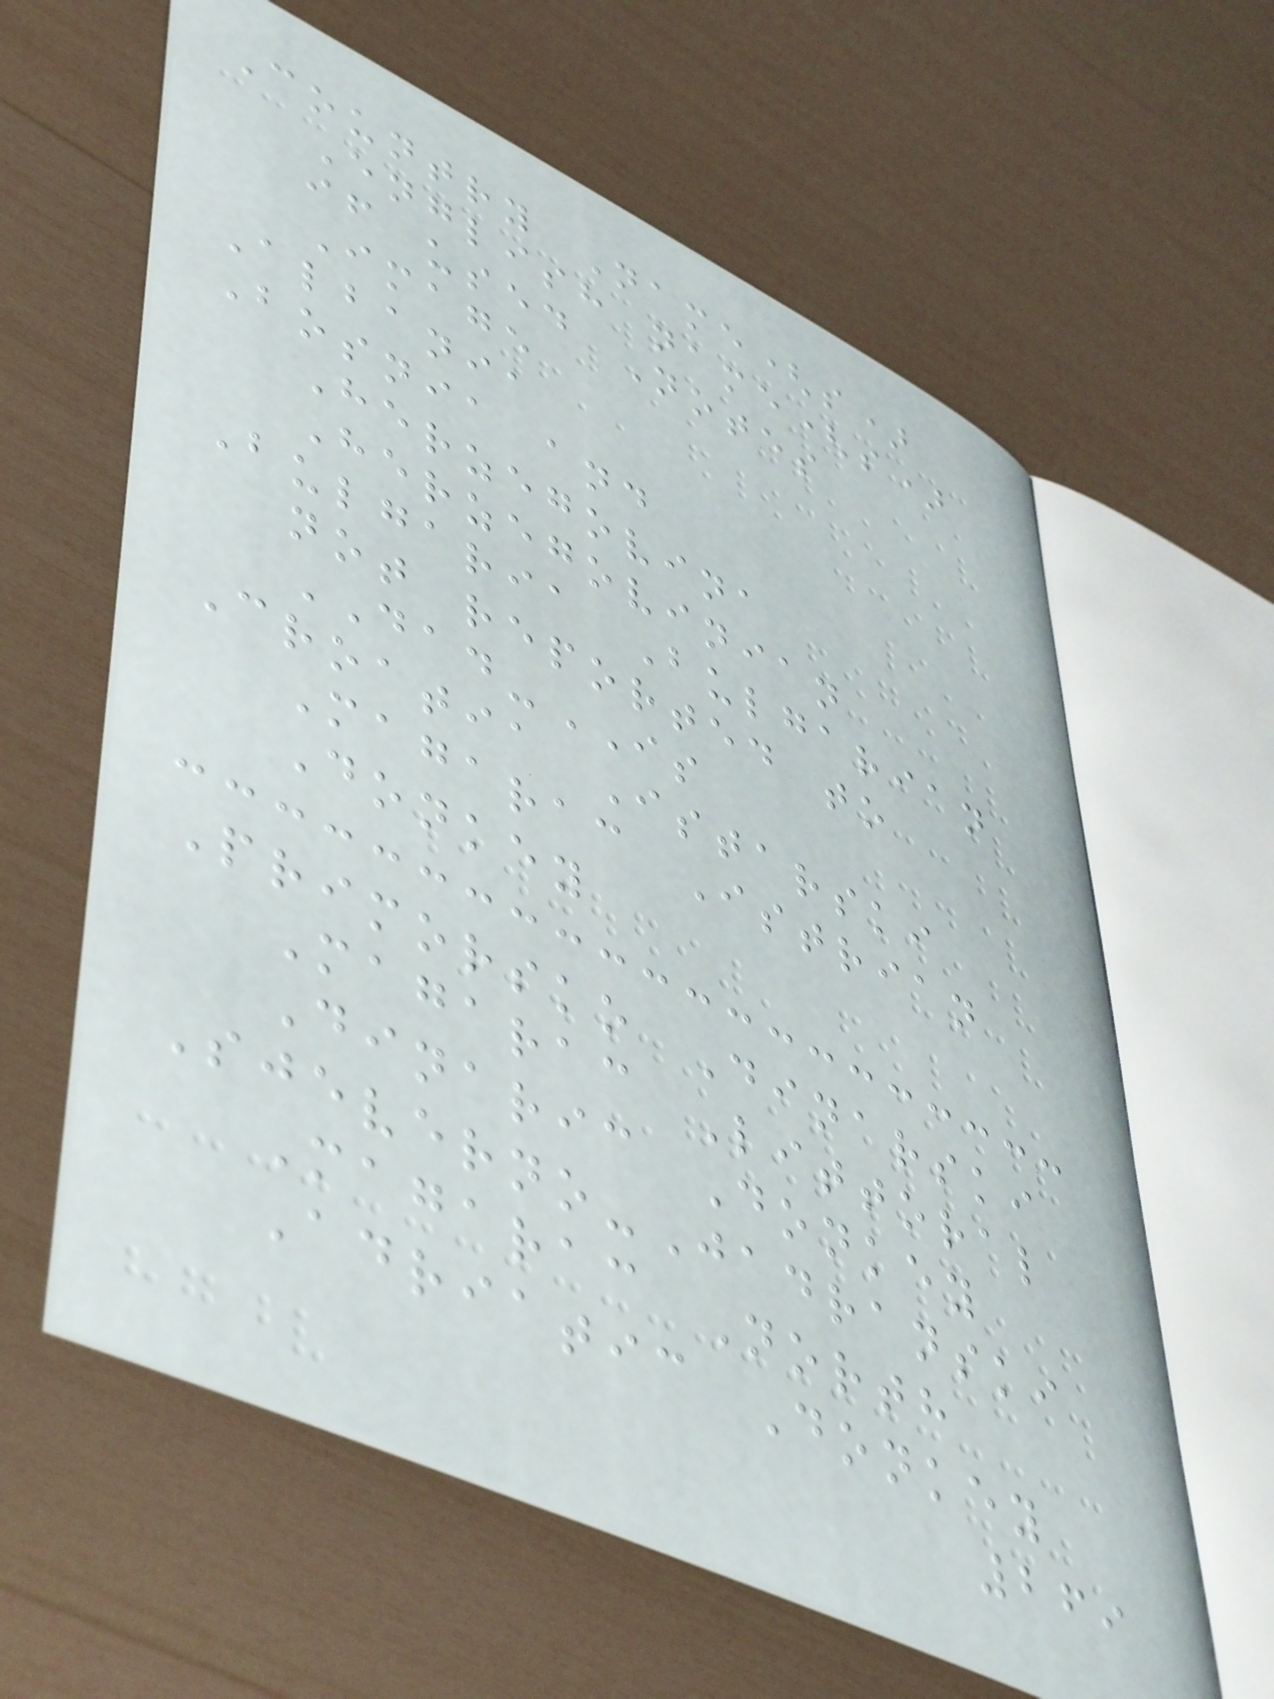Country Name(s)
English name(s)
if used Notes
Image
Albania
Bosnia and
Herzegovina
Herzegovinian
Bulgaria Bulgarian
not reported to
DAD-IS
Croatia Istarski
Magarac Istrian
Donkey
Primorsko Dinarski
Magarac Littoral
Dinaric Donkey
Sjeverno-Jadranski
Magarac North
Adriatic Donkey
269
